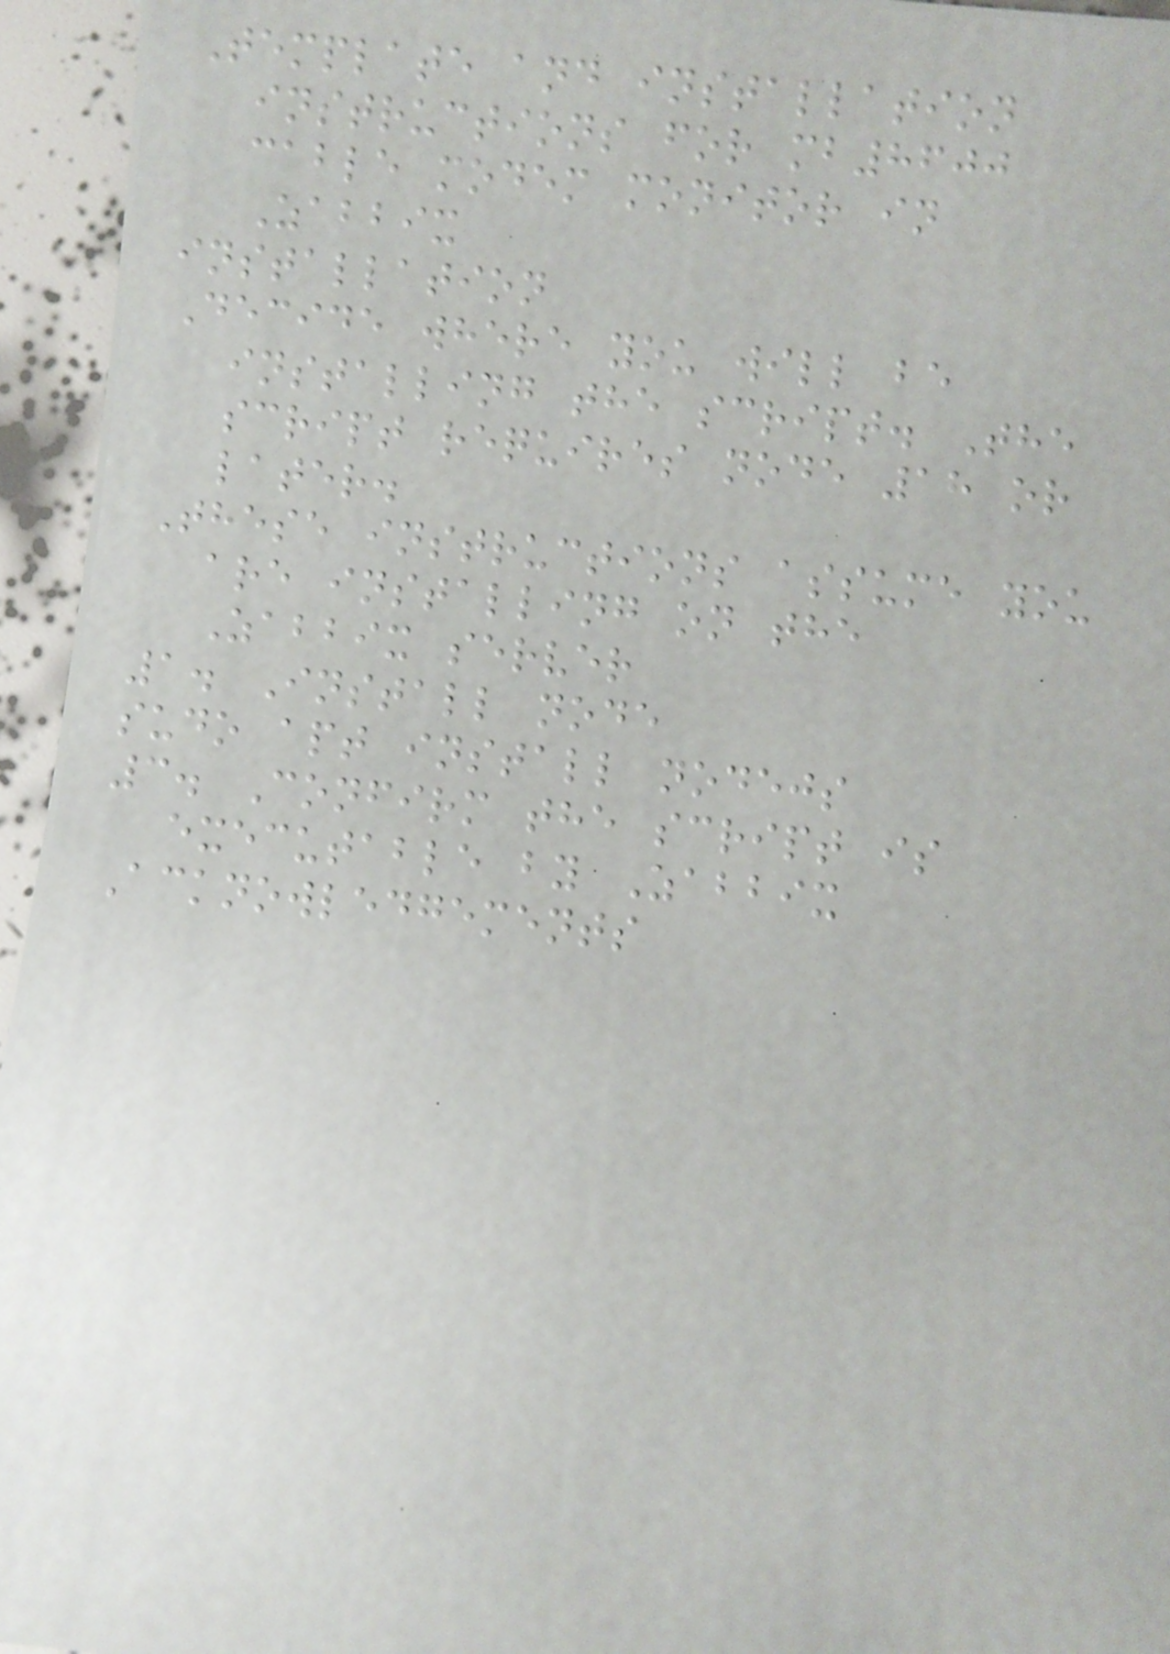Template and installation
instructions for mb8600
cable modem monitor in
Zabbix
installation
Decide where you will be
installing the script. The
script requires node 18 or
later.
These instructions assume you
are installing on the
Zabbix server
1. Install node
sudo apt install nodejs
3. Confirm the script is
executable by Zabbix
Acknowledgements
